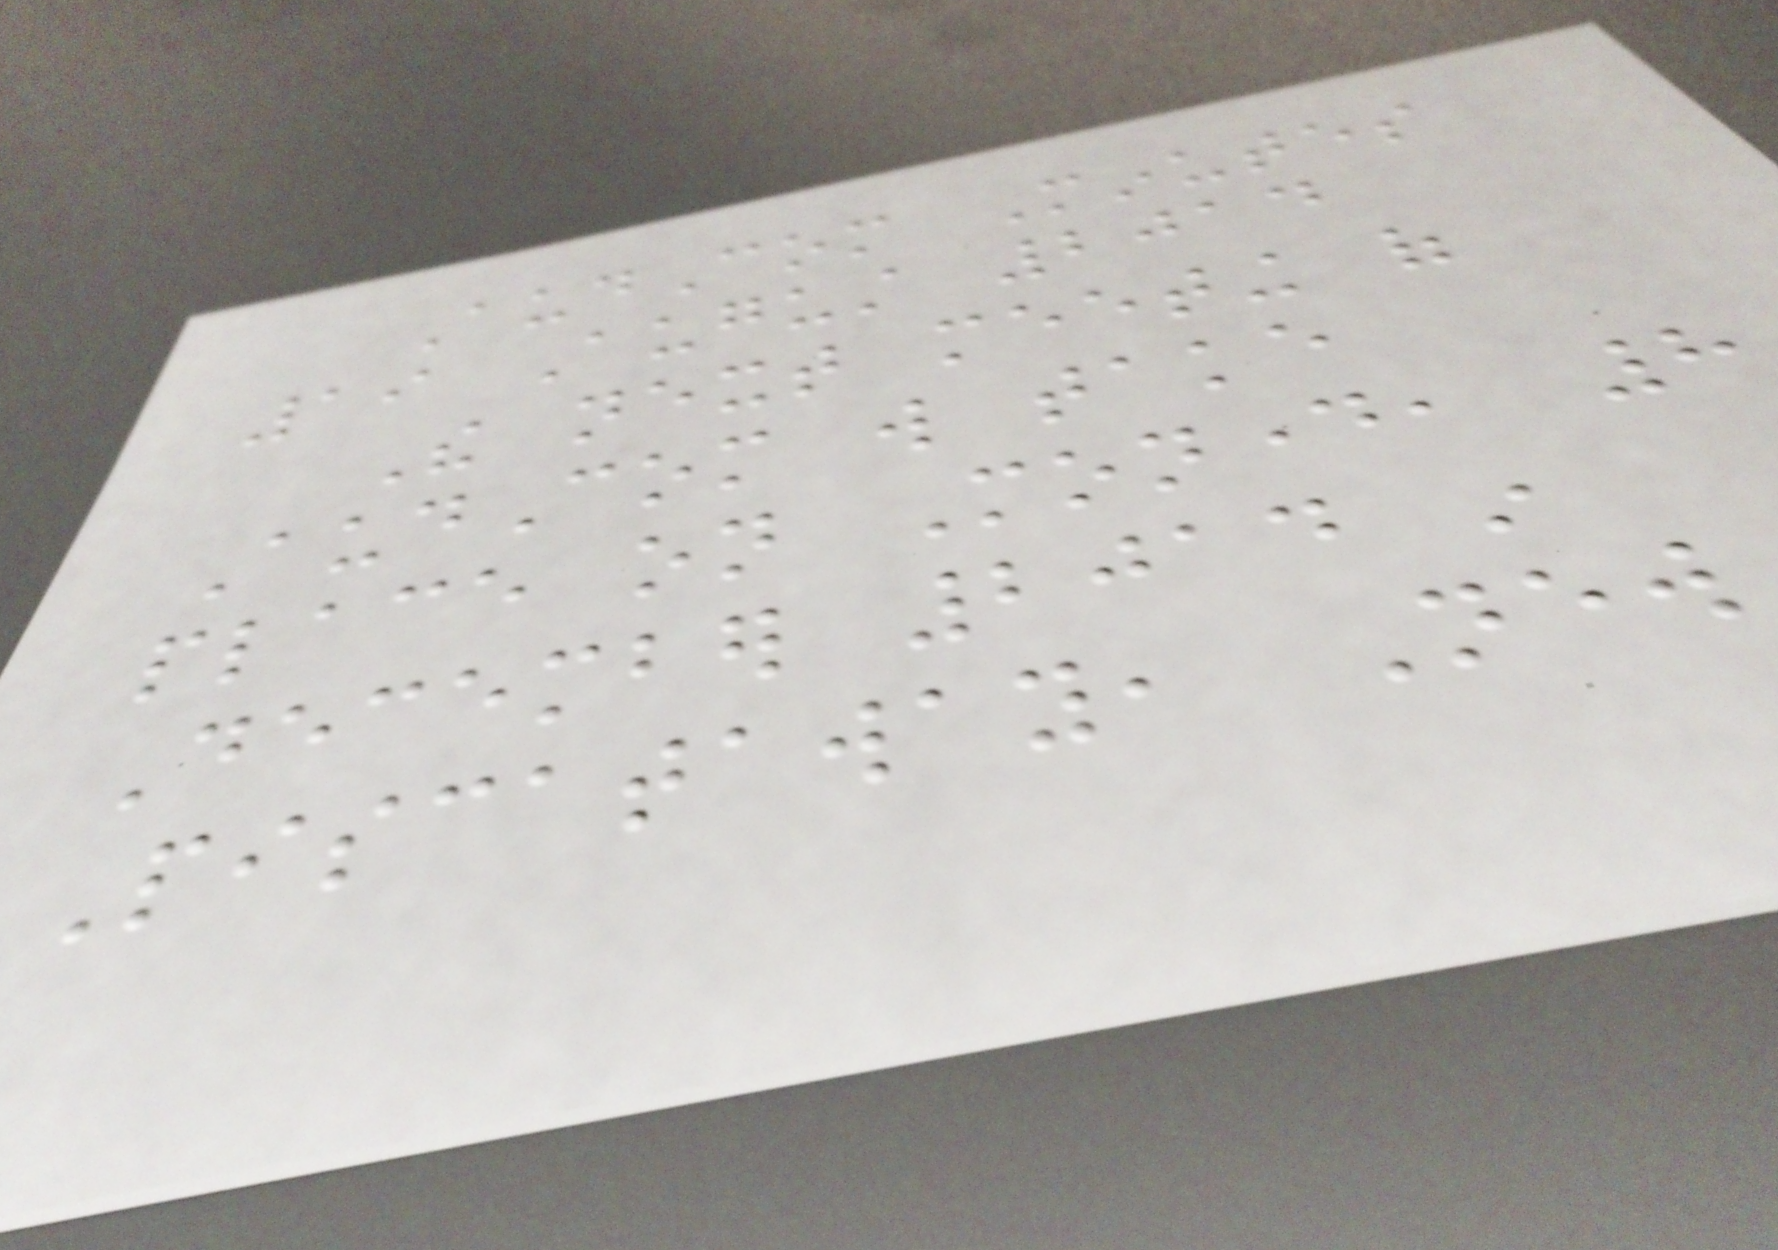AudCom Minutes
19 August 2014
The next meeting of
AudCom will take
place on Monday, 8
December 2014 in
Piscataway, New
